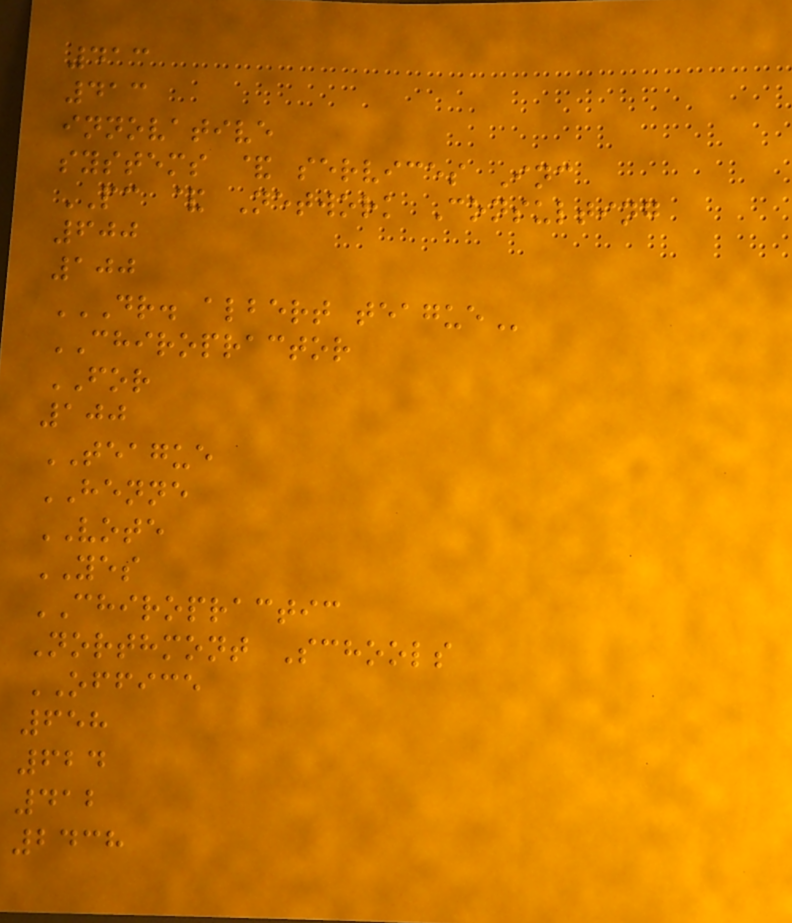413
413
innovative
systems & services Inc
PC & Network Consulting
600
100
DR. ALBERT TEAGUE
CHIROPRACTOR
FOR
100
TEAGUE
HENNE
VOTE
YES
CHIROPRACTIC
Northmont Schools
OFFICE
658
624
412
2438
